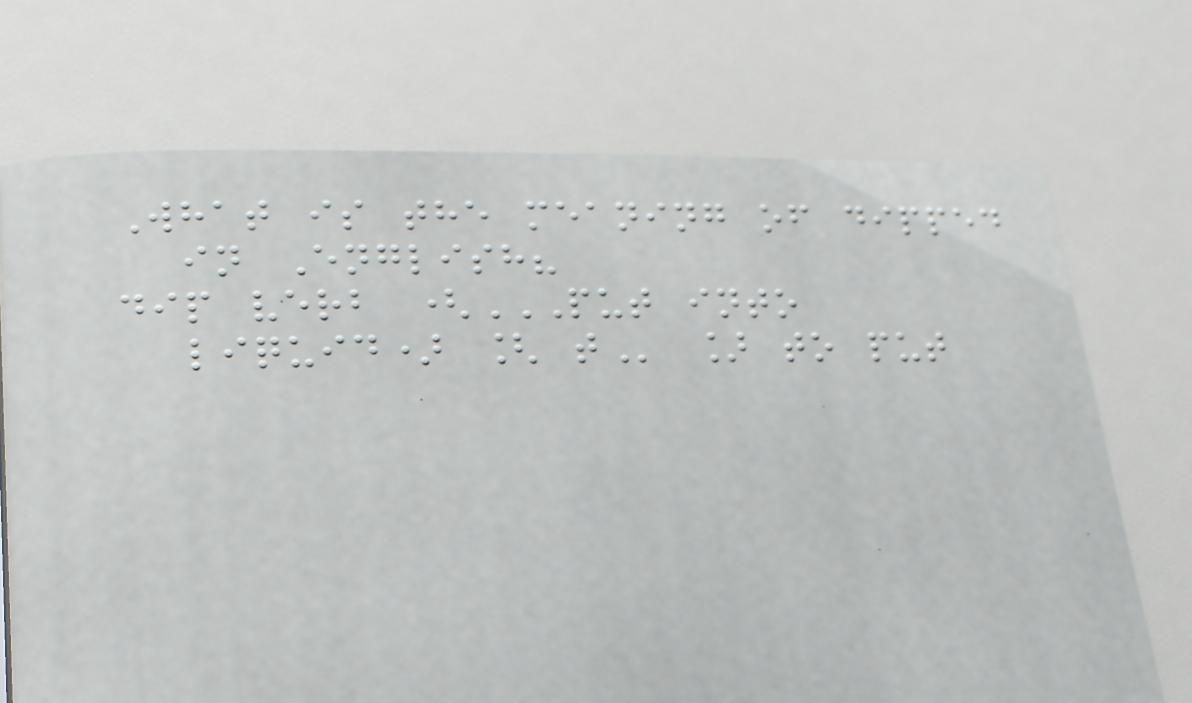What is the meaning of dipped
in English?
dip verb (PUT INTO
LIQUID) [ T ] to put
